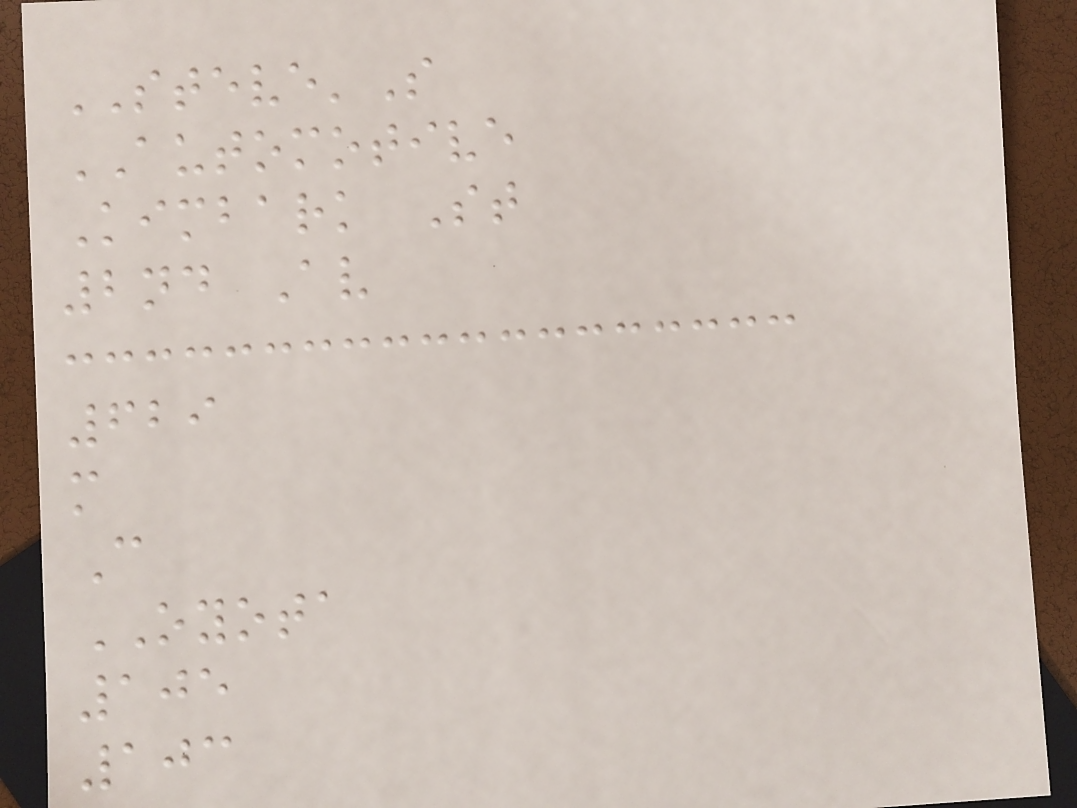STEVE'S
AUTOMOTIVE
Kimbark St
2nd Av
629
m
C
OYOTA
105
103
